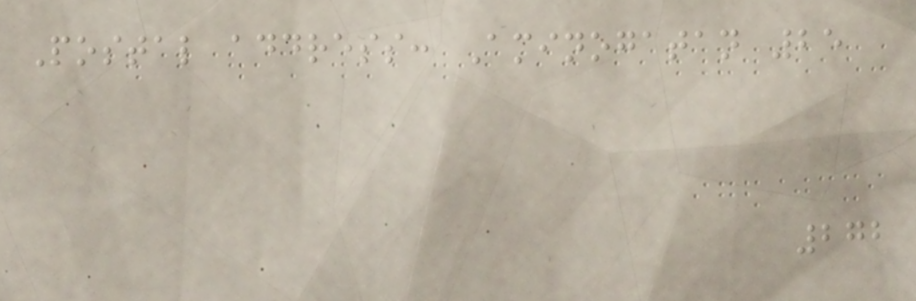Postal address: Aminogatan 25
272
